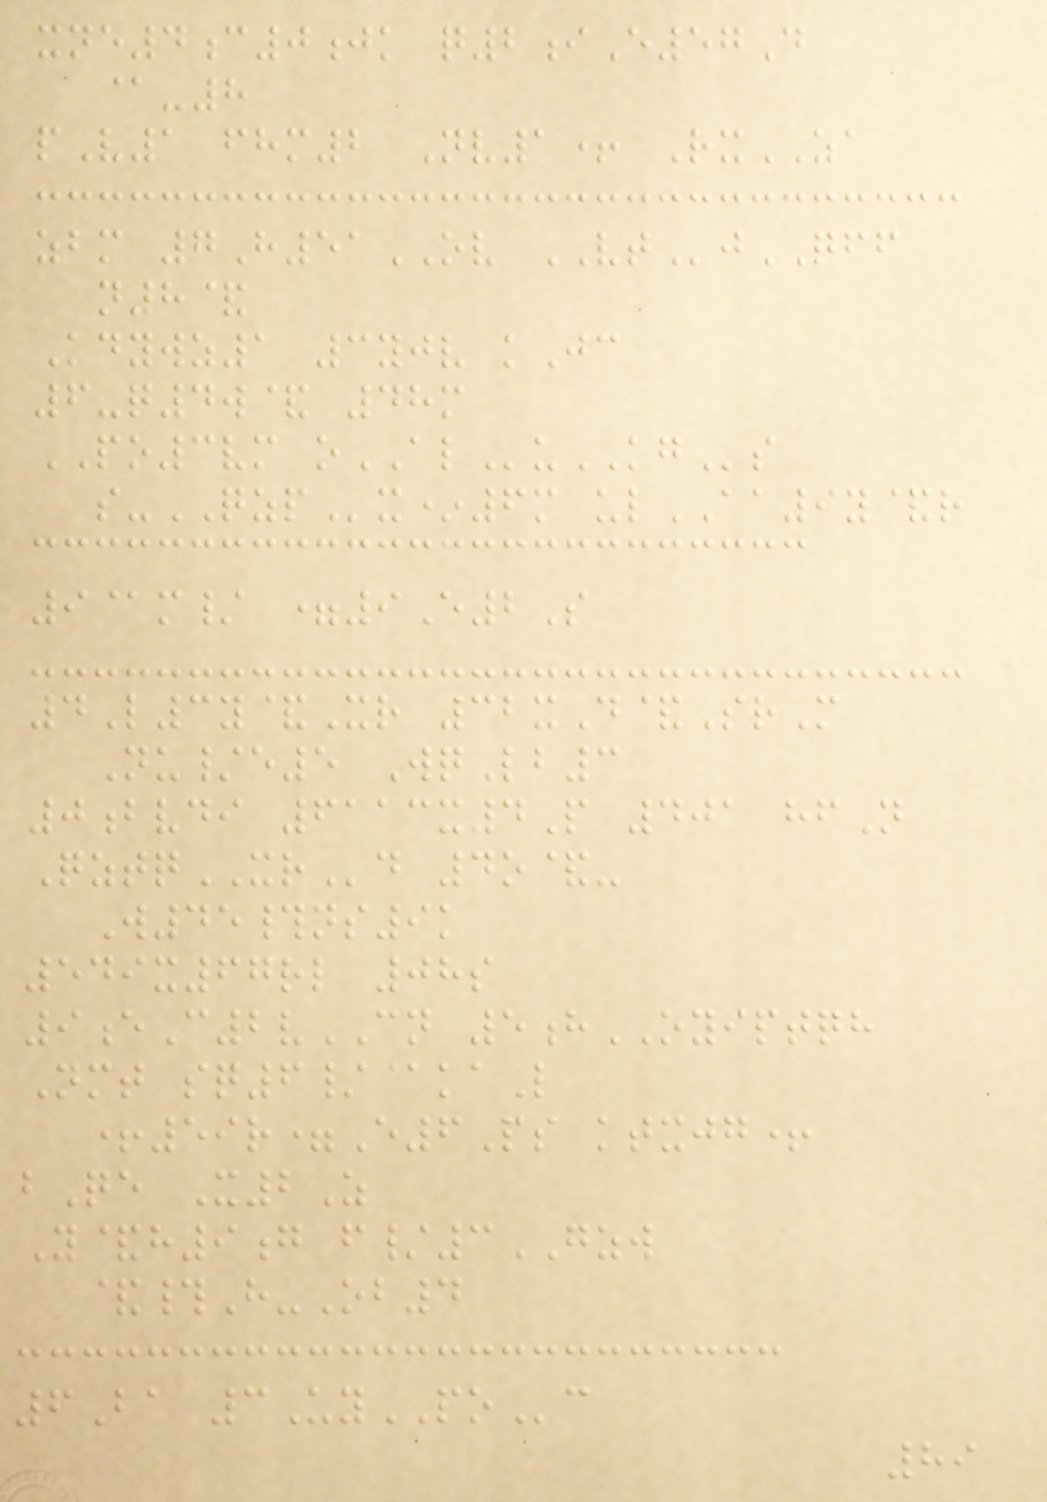xne4c0jk q2iE57D
@-8
pV1 fhm2 Nv1+ RxZA
zbm 7H51OV VTjQFF
n8&
Kdywz1 3yjv kJc
6-q4w& 48m
PO3vm oALuKGs
s-QZPx*6m ulAA9y&r
9@m/ =9E2S
4L3y&Xr 32xD&SrM
Nu/e5 WqLb3
0bvdi 6113x4P 401 hfN
QztqXRd 4o&-
W45#ns9k
549x67rl 08s
9eC2vCN 5hOYIPTQH
Nmt sq6/@kaL
+59r=E6Ps ktxjg+
bQe X2Z
Y&h9g f/3GZW
&#H-Ob4
6Ba 3UyPOc
89
